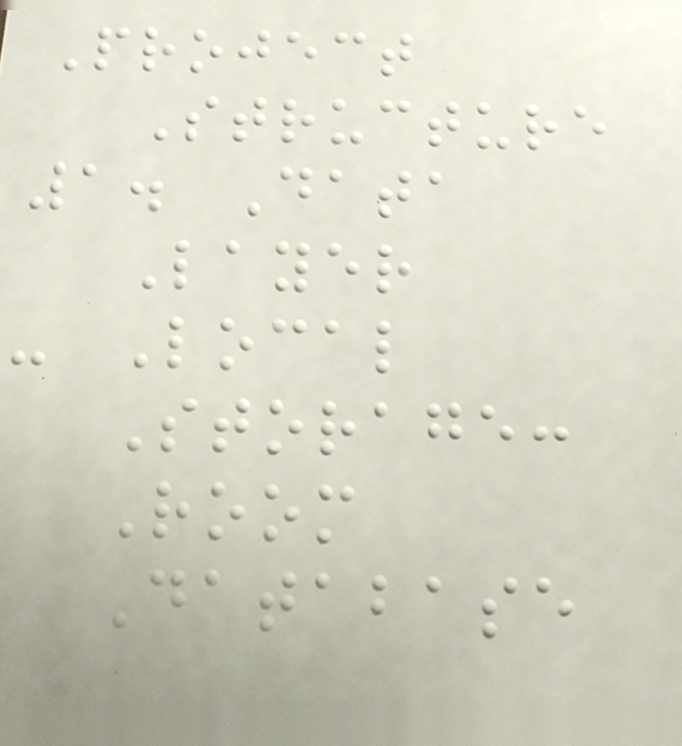Project
Structure
1. Data
Layer
- Local
Storage:
Room
Database
